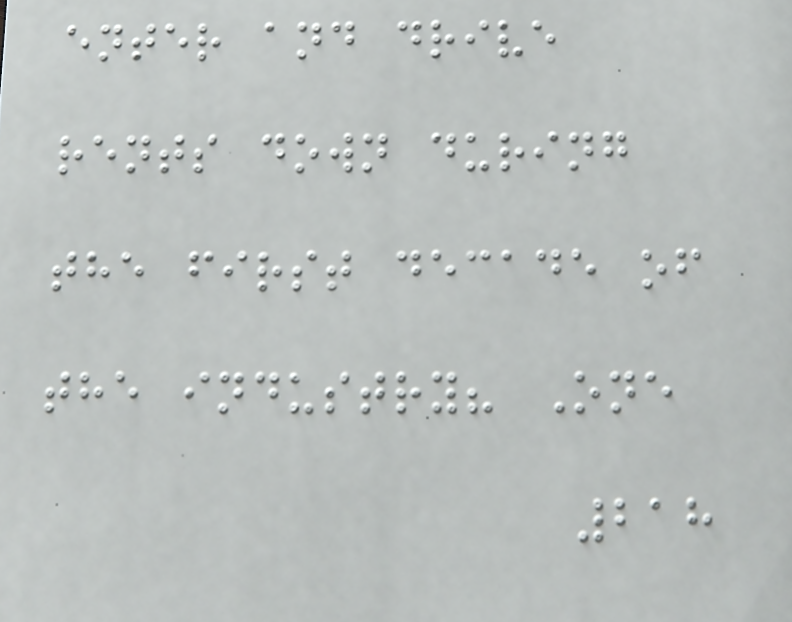enter and drive
rents down during
the first decade of
the industry? One
218
